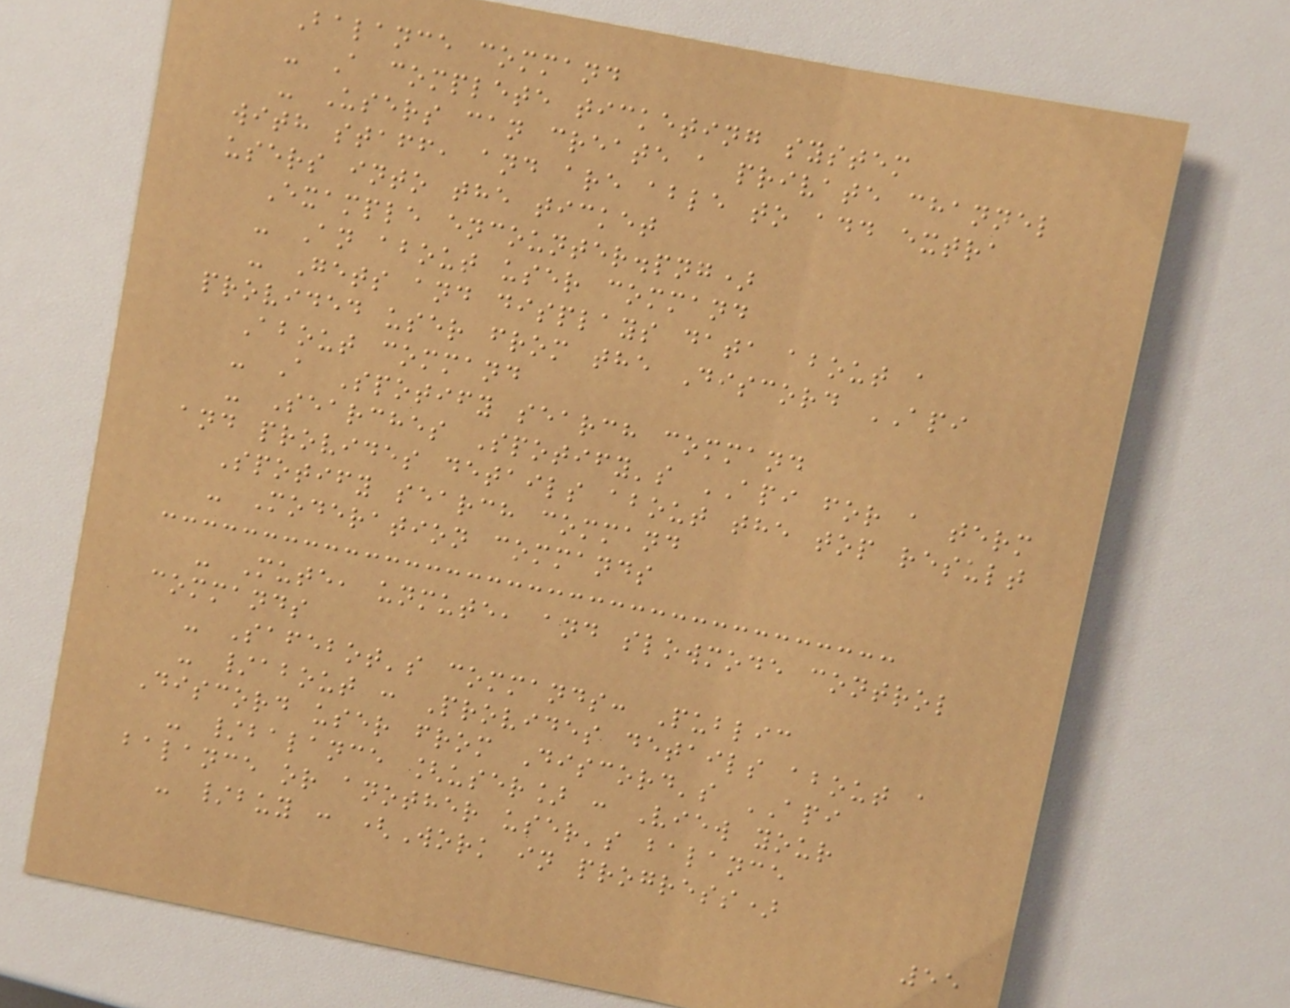Balance command
- A complete ticketing system
- Users can create a private channel
with staff, and are able to add extra
users into the ticket
Example encounter.png)
- An about user command
- Gets and displays data about a
provided user from the Discord API
About command
- A Spotify search command
- Searches Spotify's API for a term
and provides details about the top result
Spotify search command
- Moderation commands
- Mute, unmute, and slowmode control
commands
- Safebot's commands: Public
- /about : Provides details about a
Discord user from Discord's API
- /balance [user] : View your
balance or another user's balance
- /buy : (Work in progress)
55
